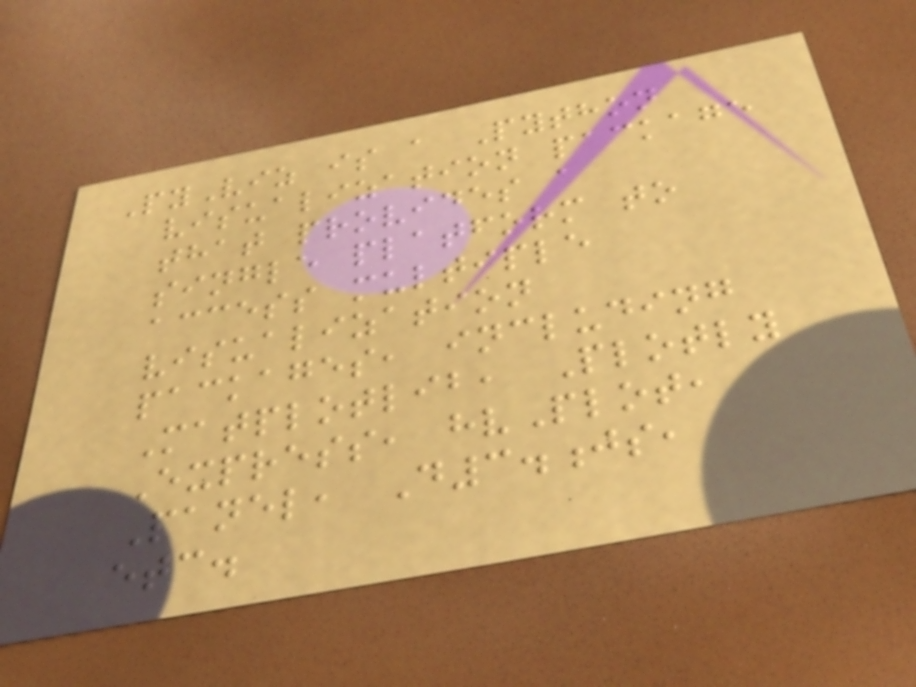PyViz is a Python
visualization package
that provides a
single platform to
access multiple
visualization
packages, including
Matplotlib, Plotly
Express, hvPlot,
Panel, D3.js,
etc.
